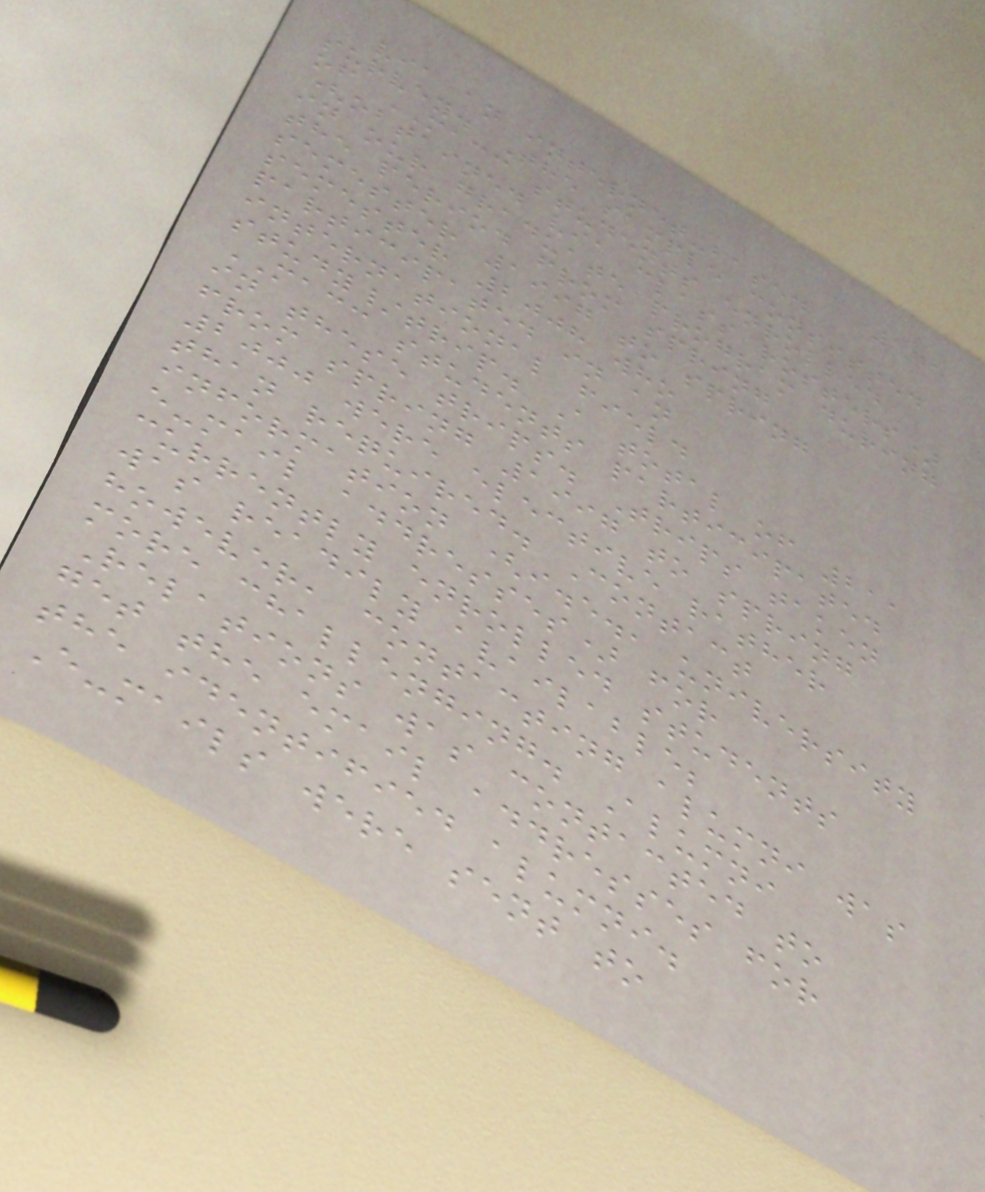175
via an internet-based
survey. The sample consisted
of MACC students enrolled
(obtained via class rosters)
in our graduate program during
the period from spring
semester 1997 to spring
semester 2008 who
participated in an
international field
study/trip. A total of 211
MACC students participated
in these trips. Trips taken
from spring 1997 to spring
2000 were elective rather
than required. Contact
information (i.e., university
e-mail addresses) for
currently enrolled students
was readily available;
however, contacting alumni was
more challenging. Alumni
Relations was contacted to
get the email addresses for
the identified alumni.
E-mails were sent to
